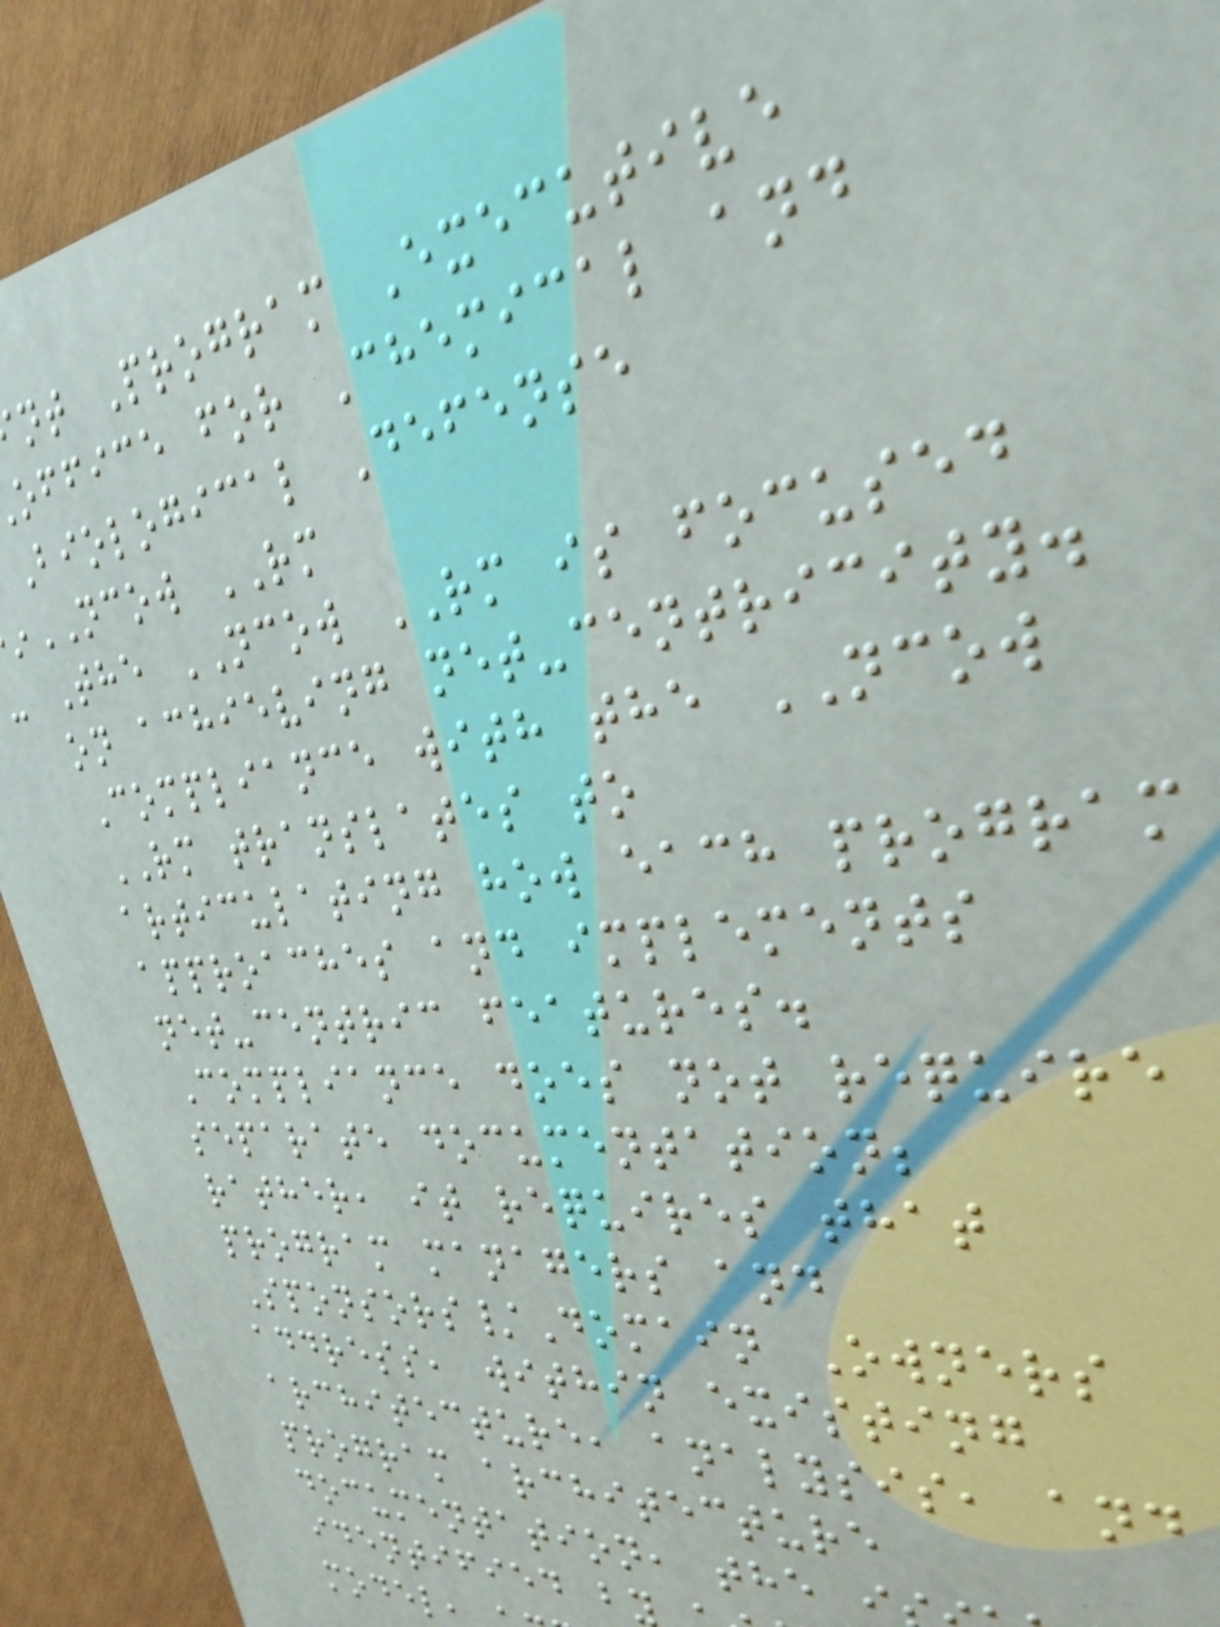nt Program Executive
office for Chemical and
Biological Defense
NCOW RM
- The NCOW RM is focused
on achieving net-centricity.
Compliance with the NCOW
RM translates to
articulating how each program
approaches and implements
net-centric features.
Compliance does not require
separate documentation;
rather, it requires that
program managers and
Sponsors/Domain Owners
address, within existing
architecture, analysis, and
program architecture
documentation, the i
identified b
